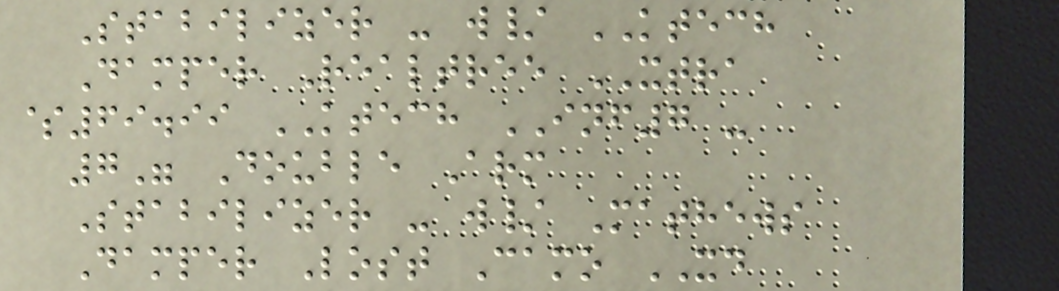Stabilizer - w/ KTECH
Damper Realtree XTRA
$69.99 KTECH INF7 -
7" Double Arm
Stabilizer - w/ Mathews
Damper Lost Camo XD
